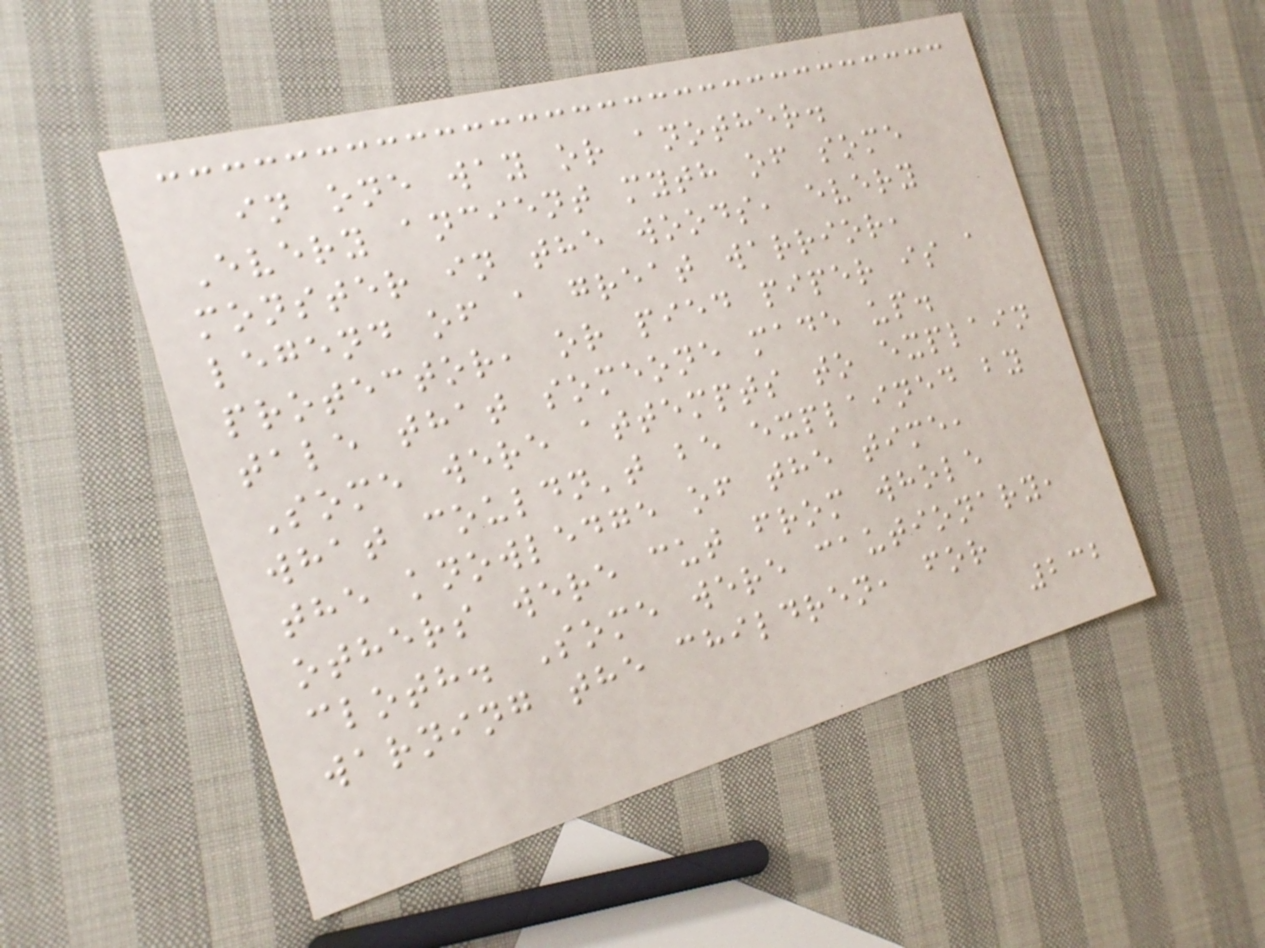in one way or another.
Every ancient myth of some
monster in the woods, every
legend of a great warrior,
protector, or pied piper is a
tale that someone made up.
Some were attempts to explain
what couldn't be explained by
the knowledge of the time,
others were cut from whole
cloth. Some were cautionary,
warning the children, for
232
